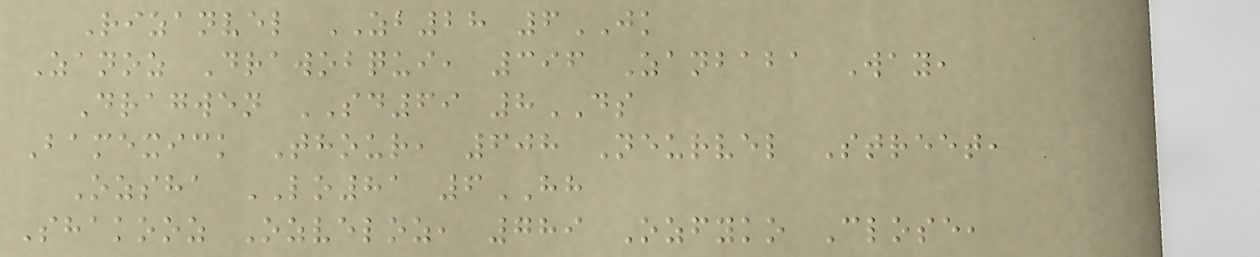Rizanvel ZB28 6JK
Zanoz Drawobqui, 396 Zanbaba Way,
Dragwen SD69 8DS
Bamexick Thour, 608 Neurvel Street,
Ozsha LO81 6HH
Shakooz Ozveloz, 789 Ozfyko Close,
